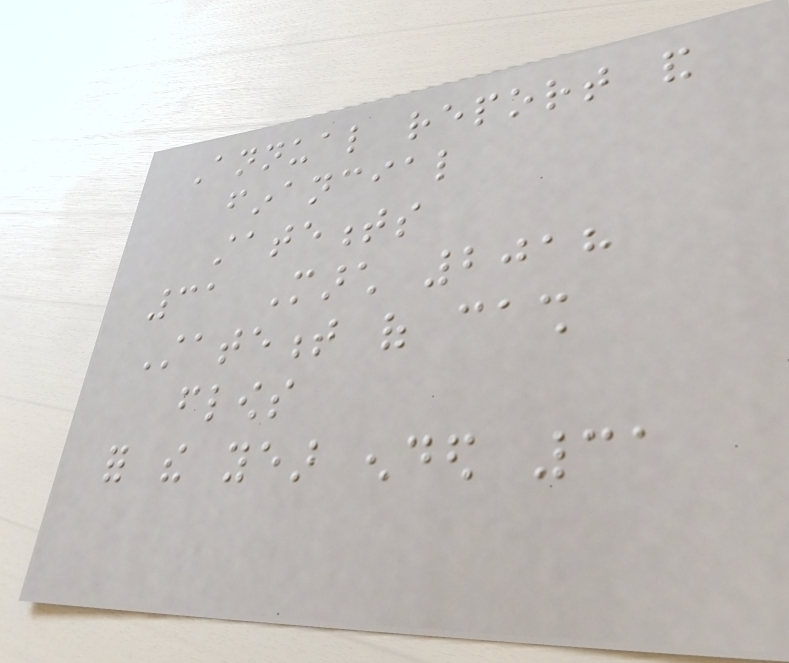Annual report and
financial
statements
31 March 2018
Statement of cash
flows
for the year ended 31
